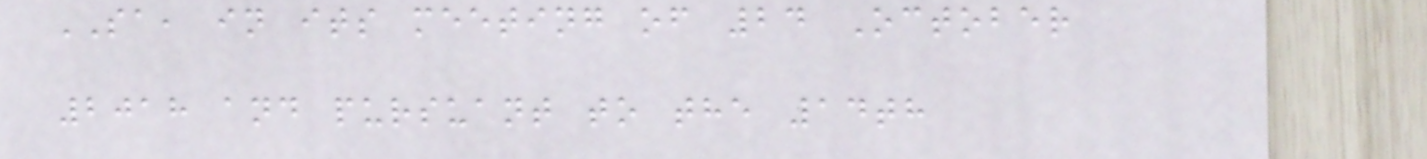SA, in its meeting of 24 October
2018 and pursuant to the 14th
